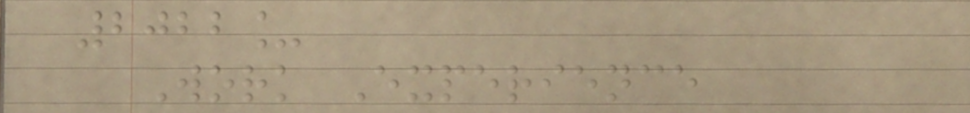2022_
Work Experience
